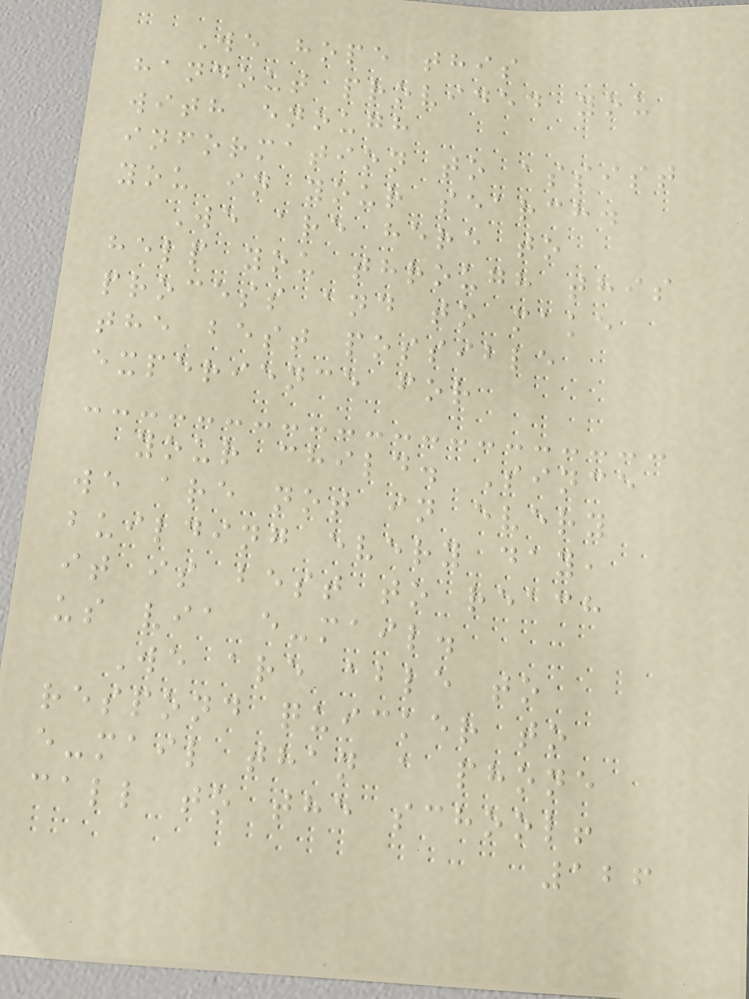We hope this
handout provided you
with enough
information to assist
you in your search.
We are here to
help you through this
process and to make
the best possible
experience for
your child. Since
we are not in every
building every day,
it is best to reach
us via e-mail.
We are able to
respond quicker to
e-mail than a phone
call to the school!
126
